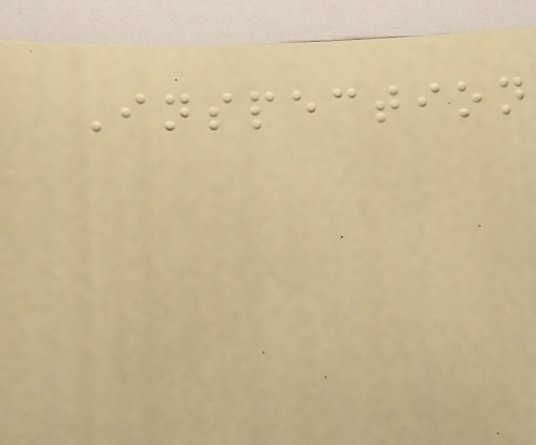Inspection
